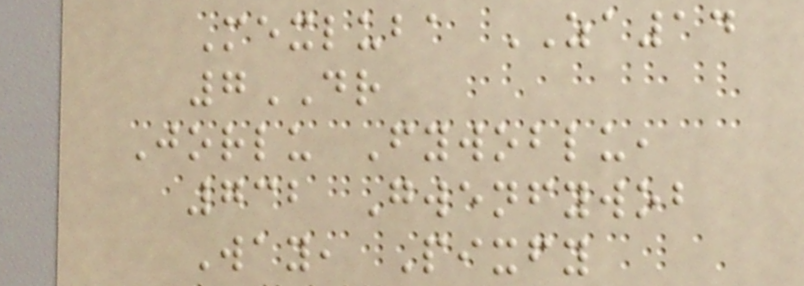Mexluba ZA14
7DR
Jorlu Fywoblu,
732 Gwenfywob
Way, Pixfy
